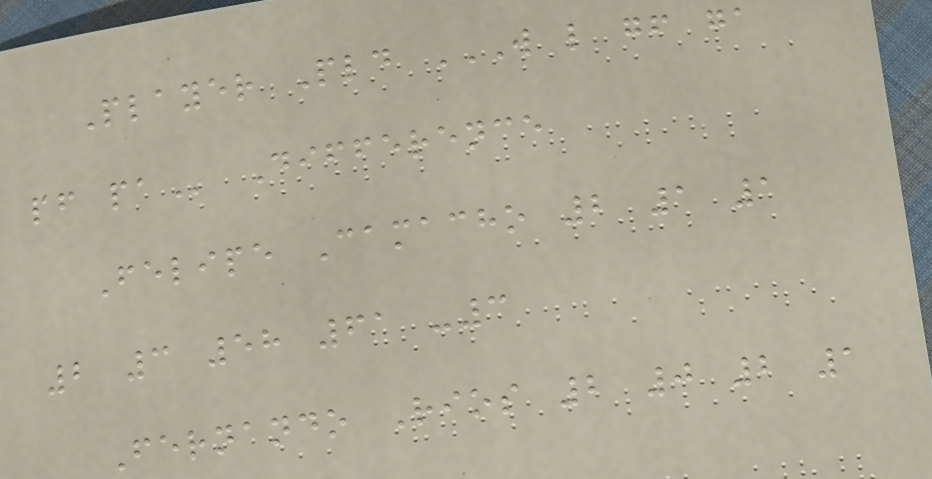Player Pld W L GF GA
PF PA Difference
Felipe Camacho 2 1 1
2 3 58 61 -3
Fernando Rios 2 0 2 1
